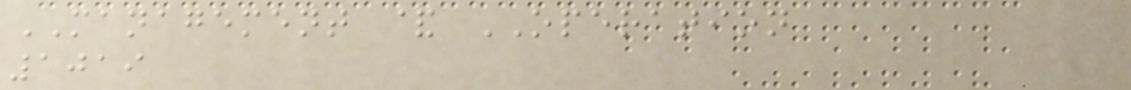MANAGEMENT & OPERATION
1019
